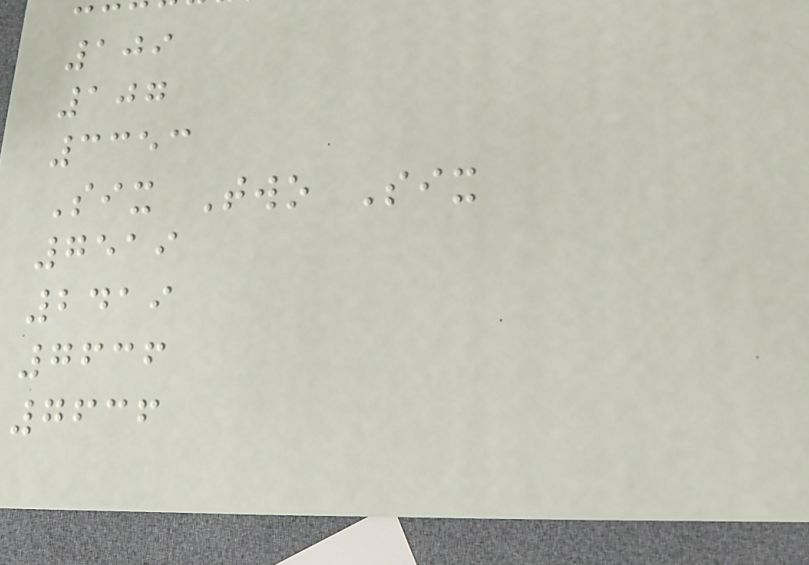109
107
3353
Six Two Six
7519
2419
7636
7636
